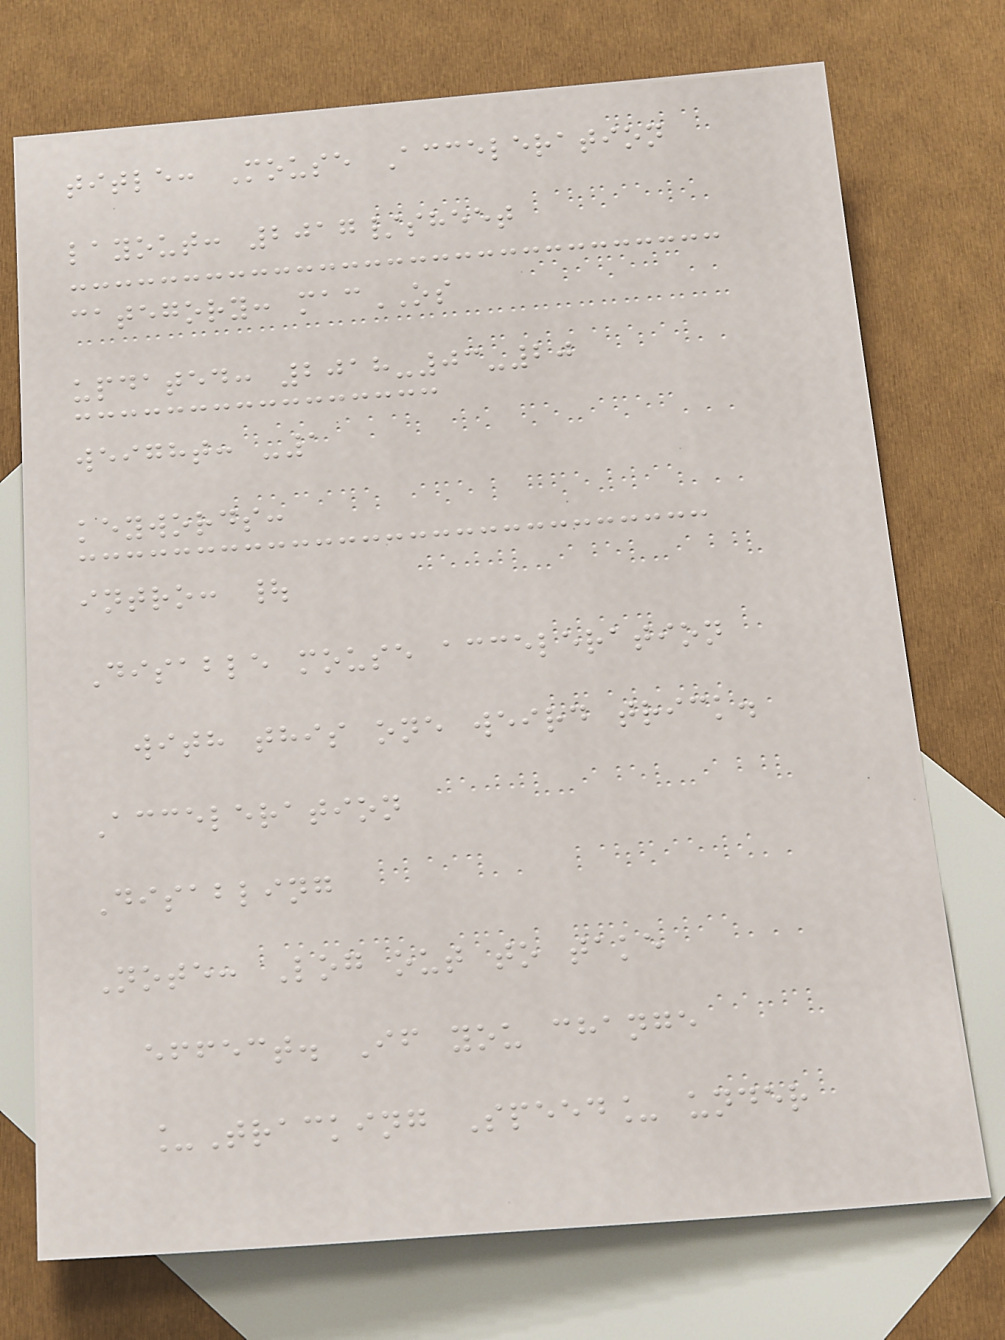title: Mouse Acceleration
layout: 2017/sheet
category: macOS
updated: 2018-03-20
weight: -1
keywords:
intro: |
Disable mouse acceleration
with this one weird trick.
Acceleration
Disabling
Note: Log out to take
effect. If you change
_Tracking Speed_ under
